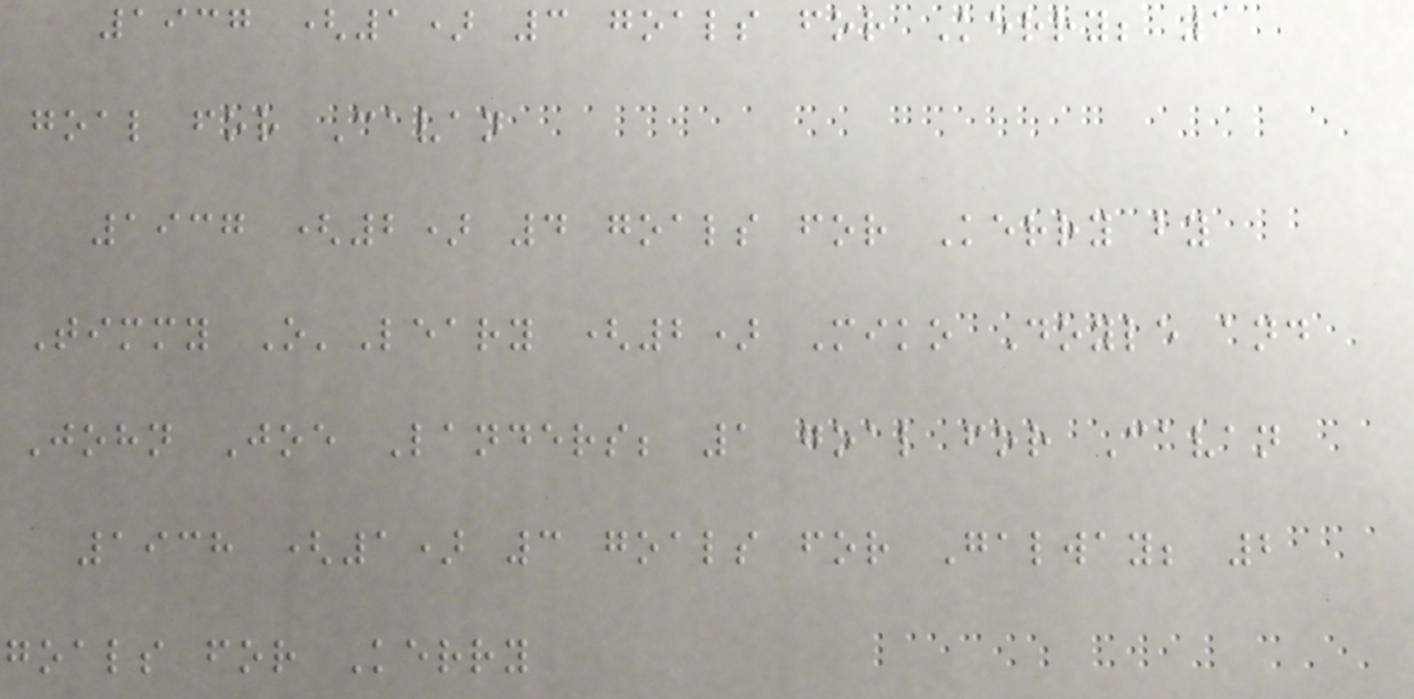1937 (1) 3 goals for Kerry; 1
goal for Cavan
1937 (2) 4 goals for Kerry by
Timmy O'Leary (2) Miko Doyle and
John Joe Landers; 1 goal for Cavan
1938 (1) 3 goals for Galway; 2
goals for Kerry
